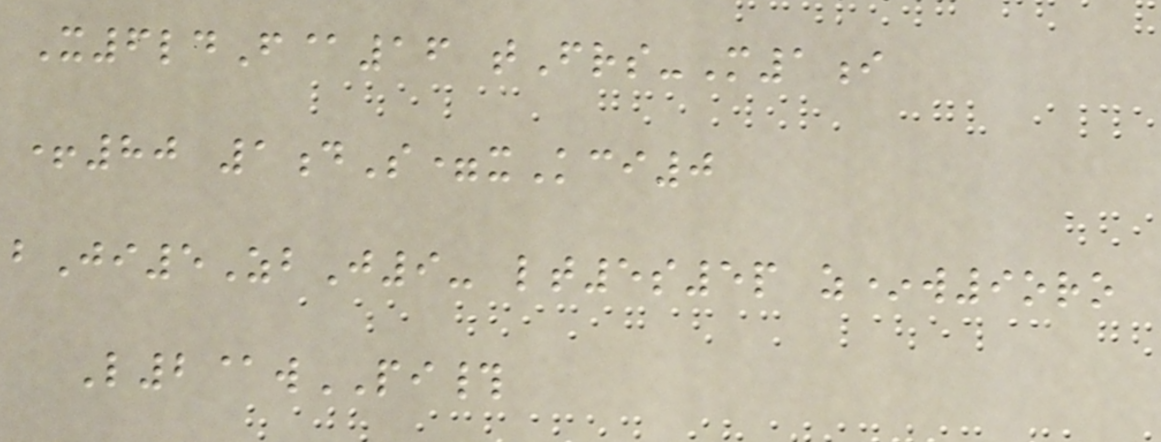X6ldF@16 tFrs-M1i
+80 1dS=xKci0
bJi5ZbJ9- lt5s5p z*w9oro
L2@wPI#
